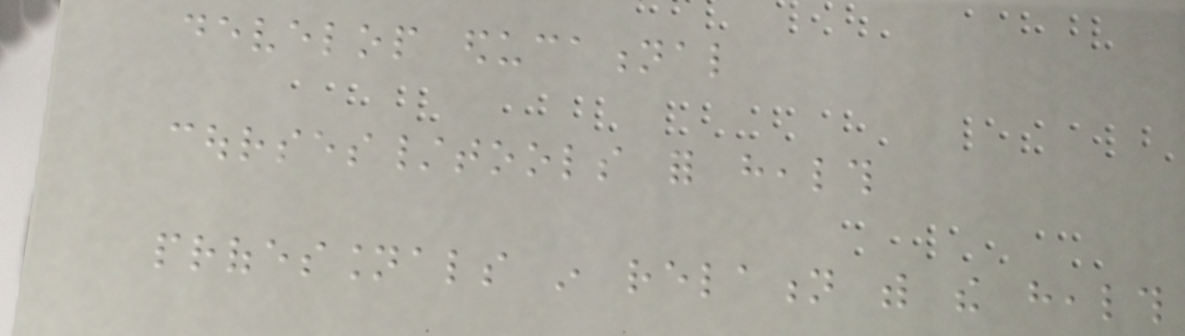develop educational
courses/tools for health
professionals in relation with the health
